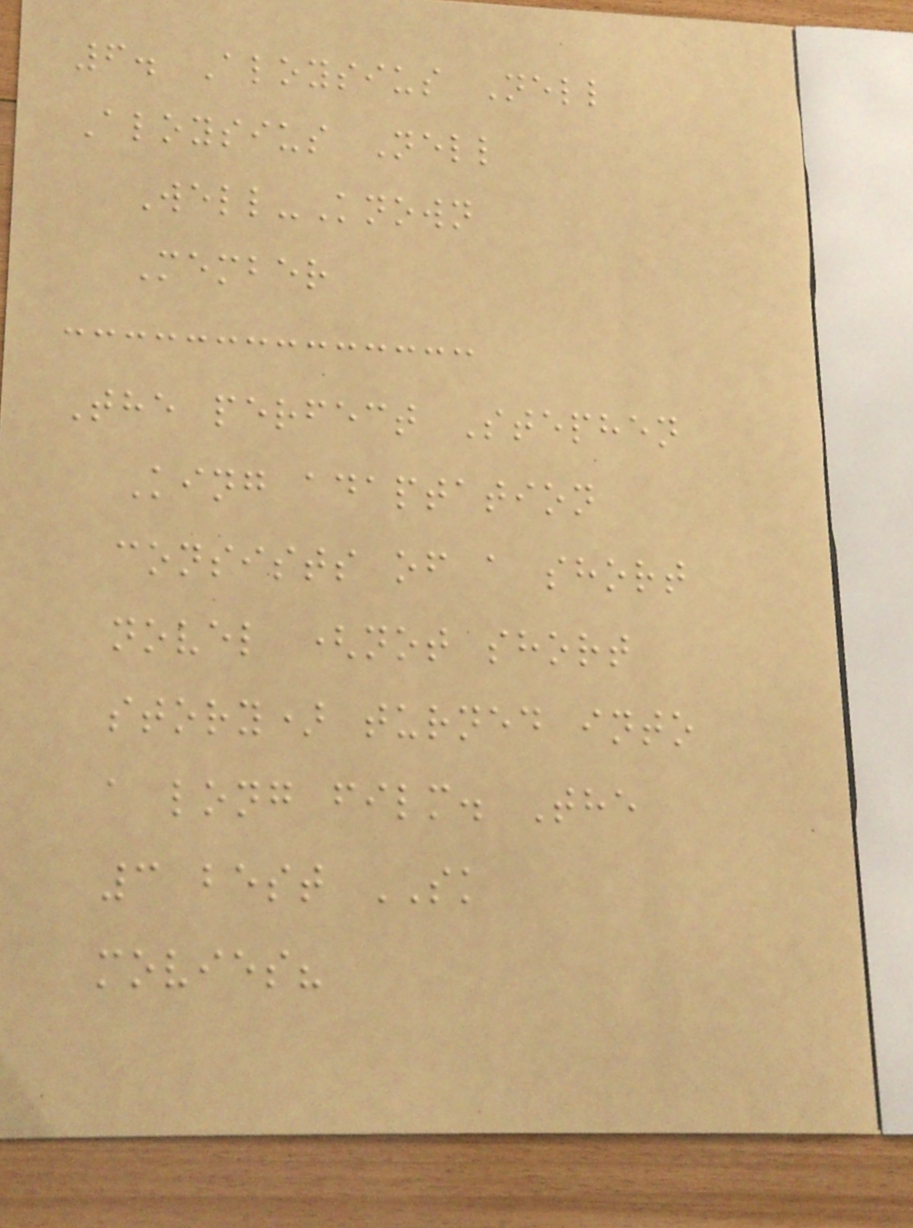6. Aloysius Nell
Aloysius Nell
Well-Known
Member
The perfect Stephen
King adaptation
consists of a short
novel (not short
story) turned into
a long film. The
3 best SK
movies?
